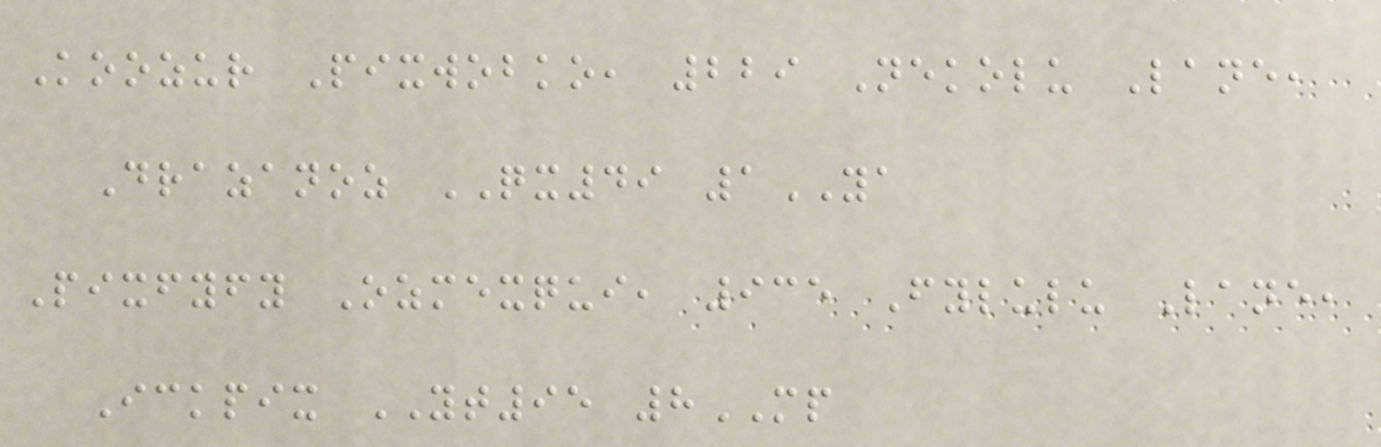Koozur Pixwobko, 229 Nekolu Lane,
Drazanoz QX49 1YA
Pixfyfy Ozmexqui, 935 Fylulu Lane,
Ickpix YT95 8MP
